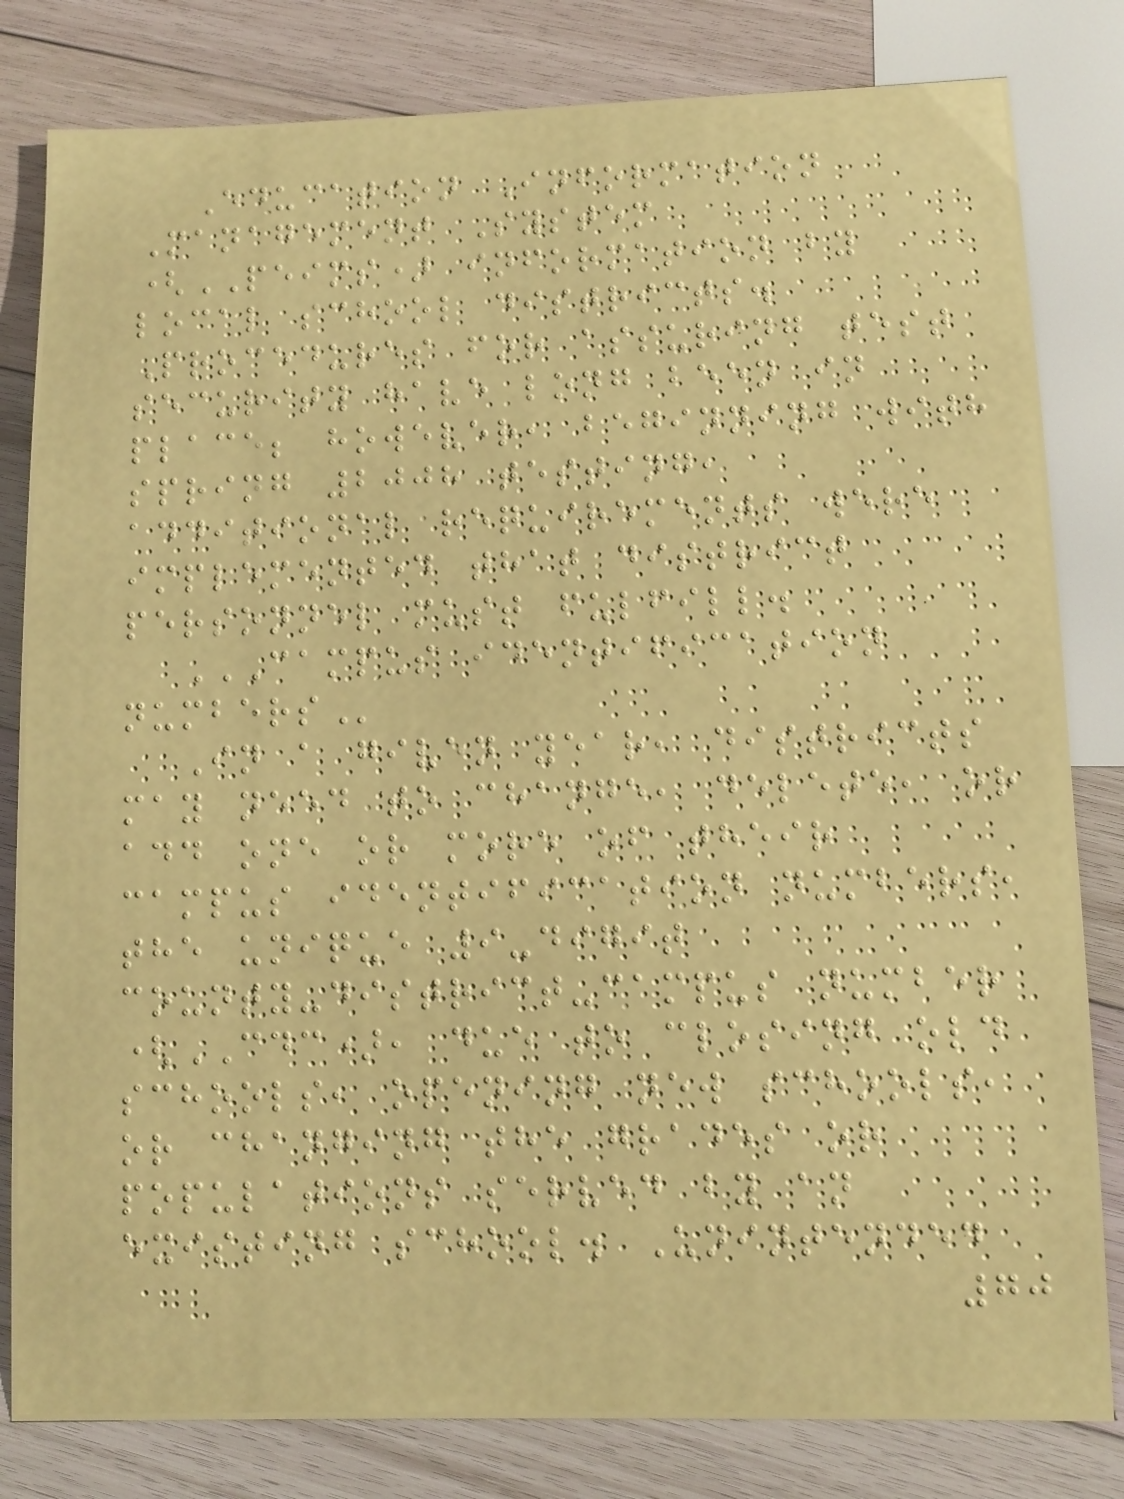Education Information
Management System
(PEIMS) information by
local school districts.
Procedures for assuring test
security have long been in
place; however, beginning with
spring 2008 testing,
additional requirements were
implemented that district
personnel must fulfill.
CAMPUS IDENTIFICATION
NUMBERS
In a given year, districts
may need to change, delete, or
add one or more of their
campus identification numbers,
the unique 9-digit
county-district-campus number
(CDC), due to closing old
schools, opening new schools,
or changing the grades or
populations served by an
existing school. Unintended
70
